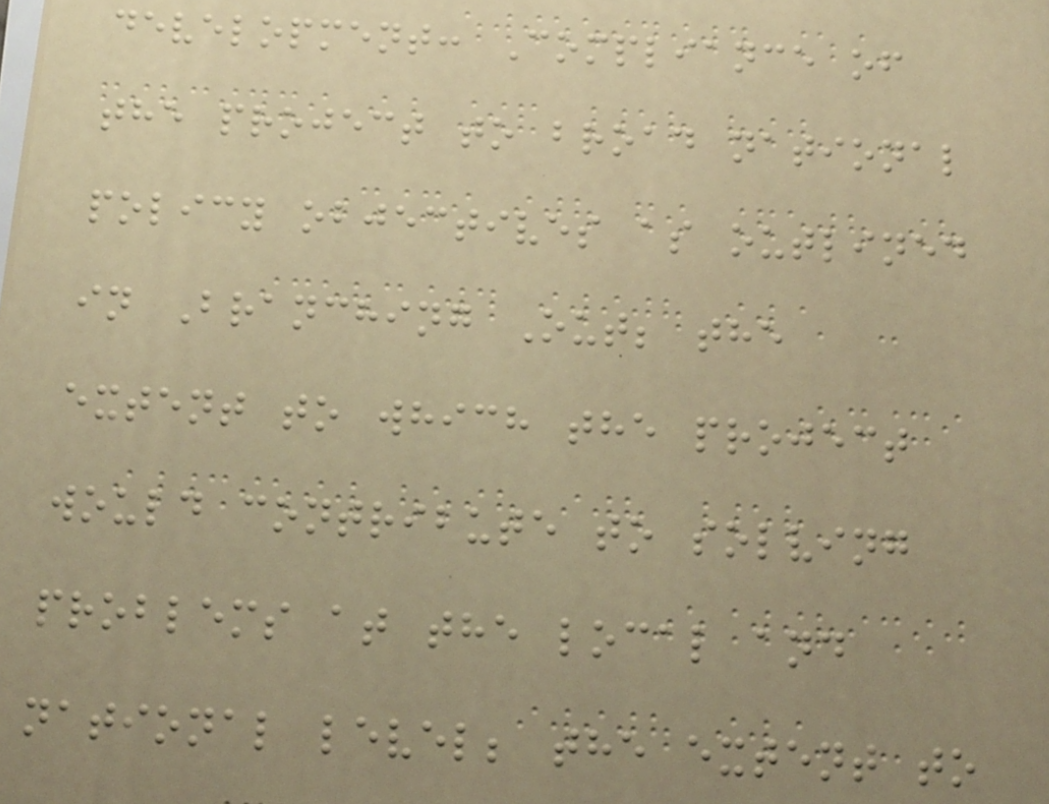development: Compliance of
the project to broad national
policy objectives as outlined
in Branching Out; the
extent to which the project
would contribute to solving
problems at the local and
national level; the extent to
